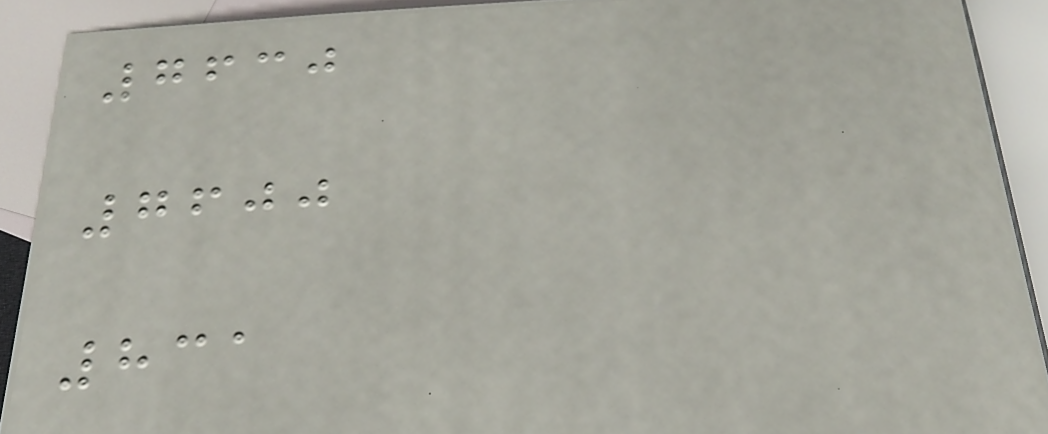7630
7600
831
